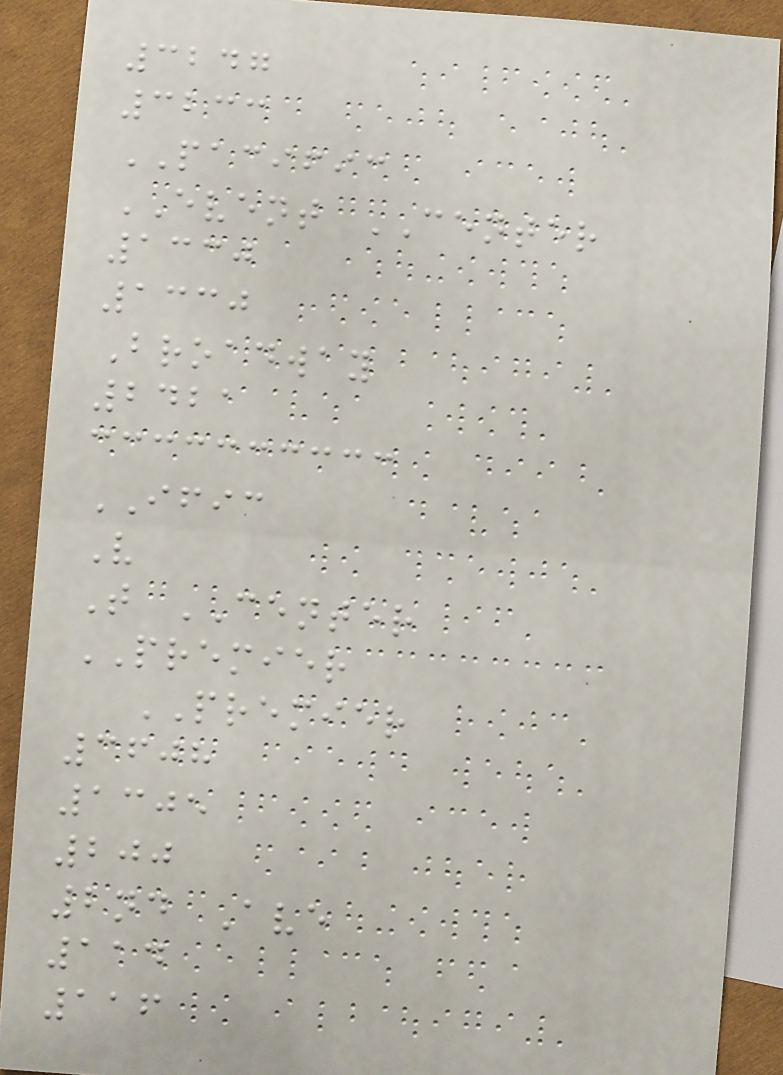3247
3233
PACIFIC
EVENT CENTER
1330
1330
Broadway
2421
IFIC
V
T CENTER
PREMIER
PREMIER
3608
1305
200
2nd Ave
114
116
